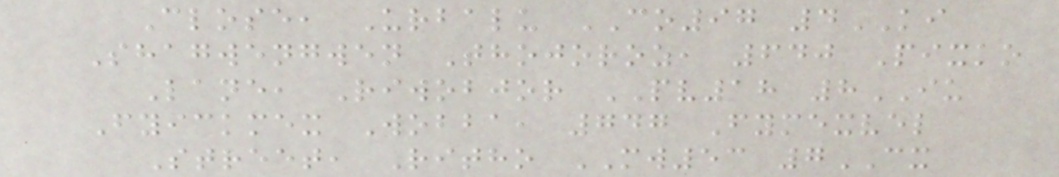Close, Urbalu CO97 4KI
Shagwengwen Thojoroz, 640 Pixko
Lane, Riwobjor PV18 8IU
Fyickmex Wobba, 747 Fymexvel
Street, Ritho MW53 7CX
